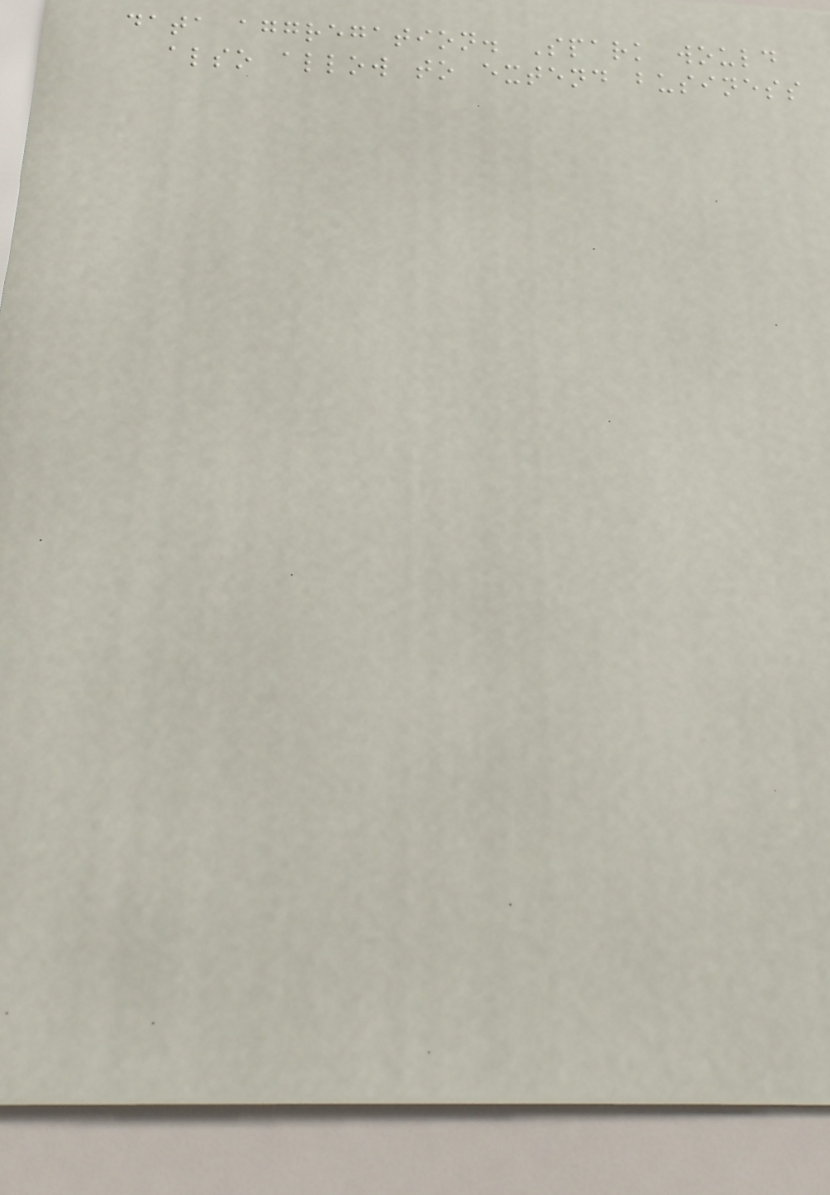data aggregation. Spark would
also allow to extend business
